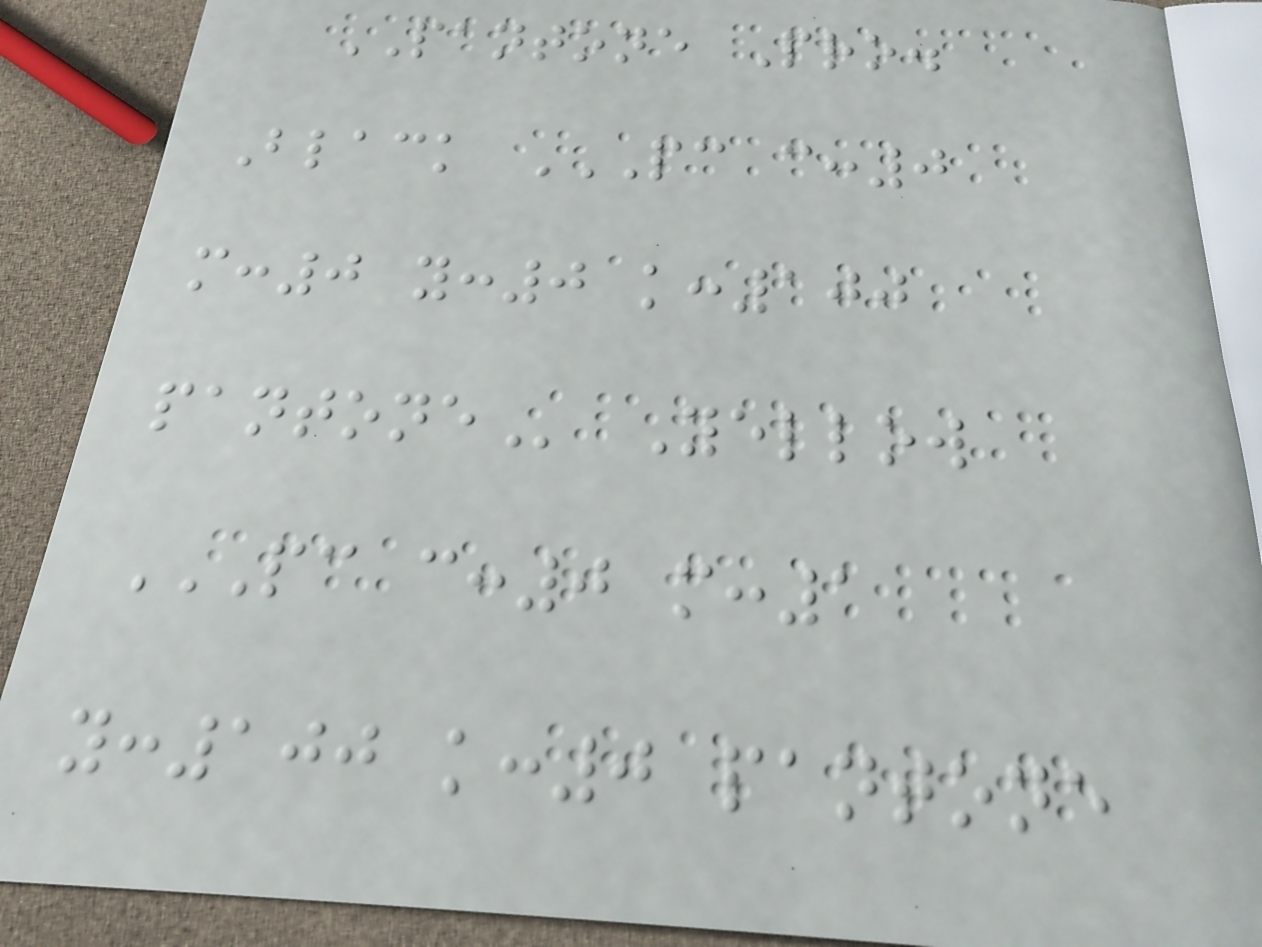PANTONE Pro.
Black PC C:0
M:0 Y:0 K:100
PANTONE Yellow
PC C:0 M:1
Y:100 K:0 PANTONE
